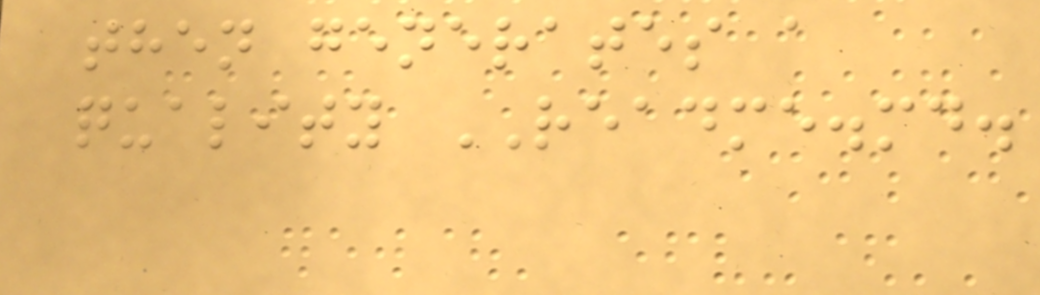then generates a
quality README.md.
